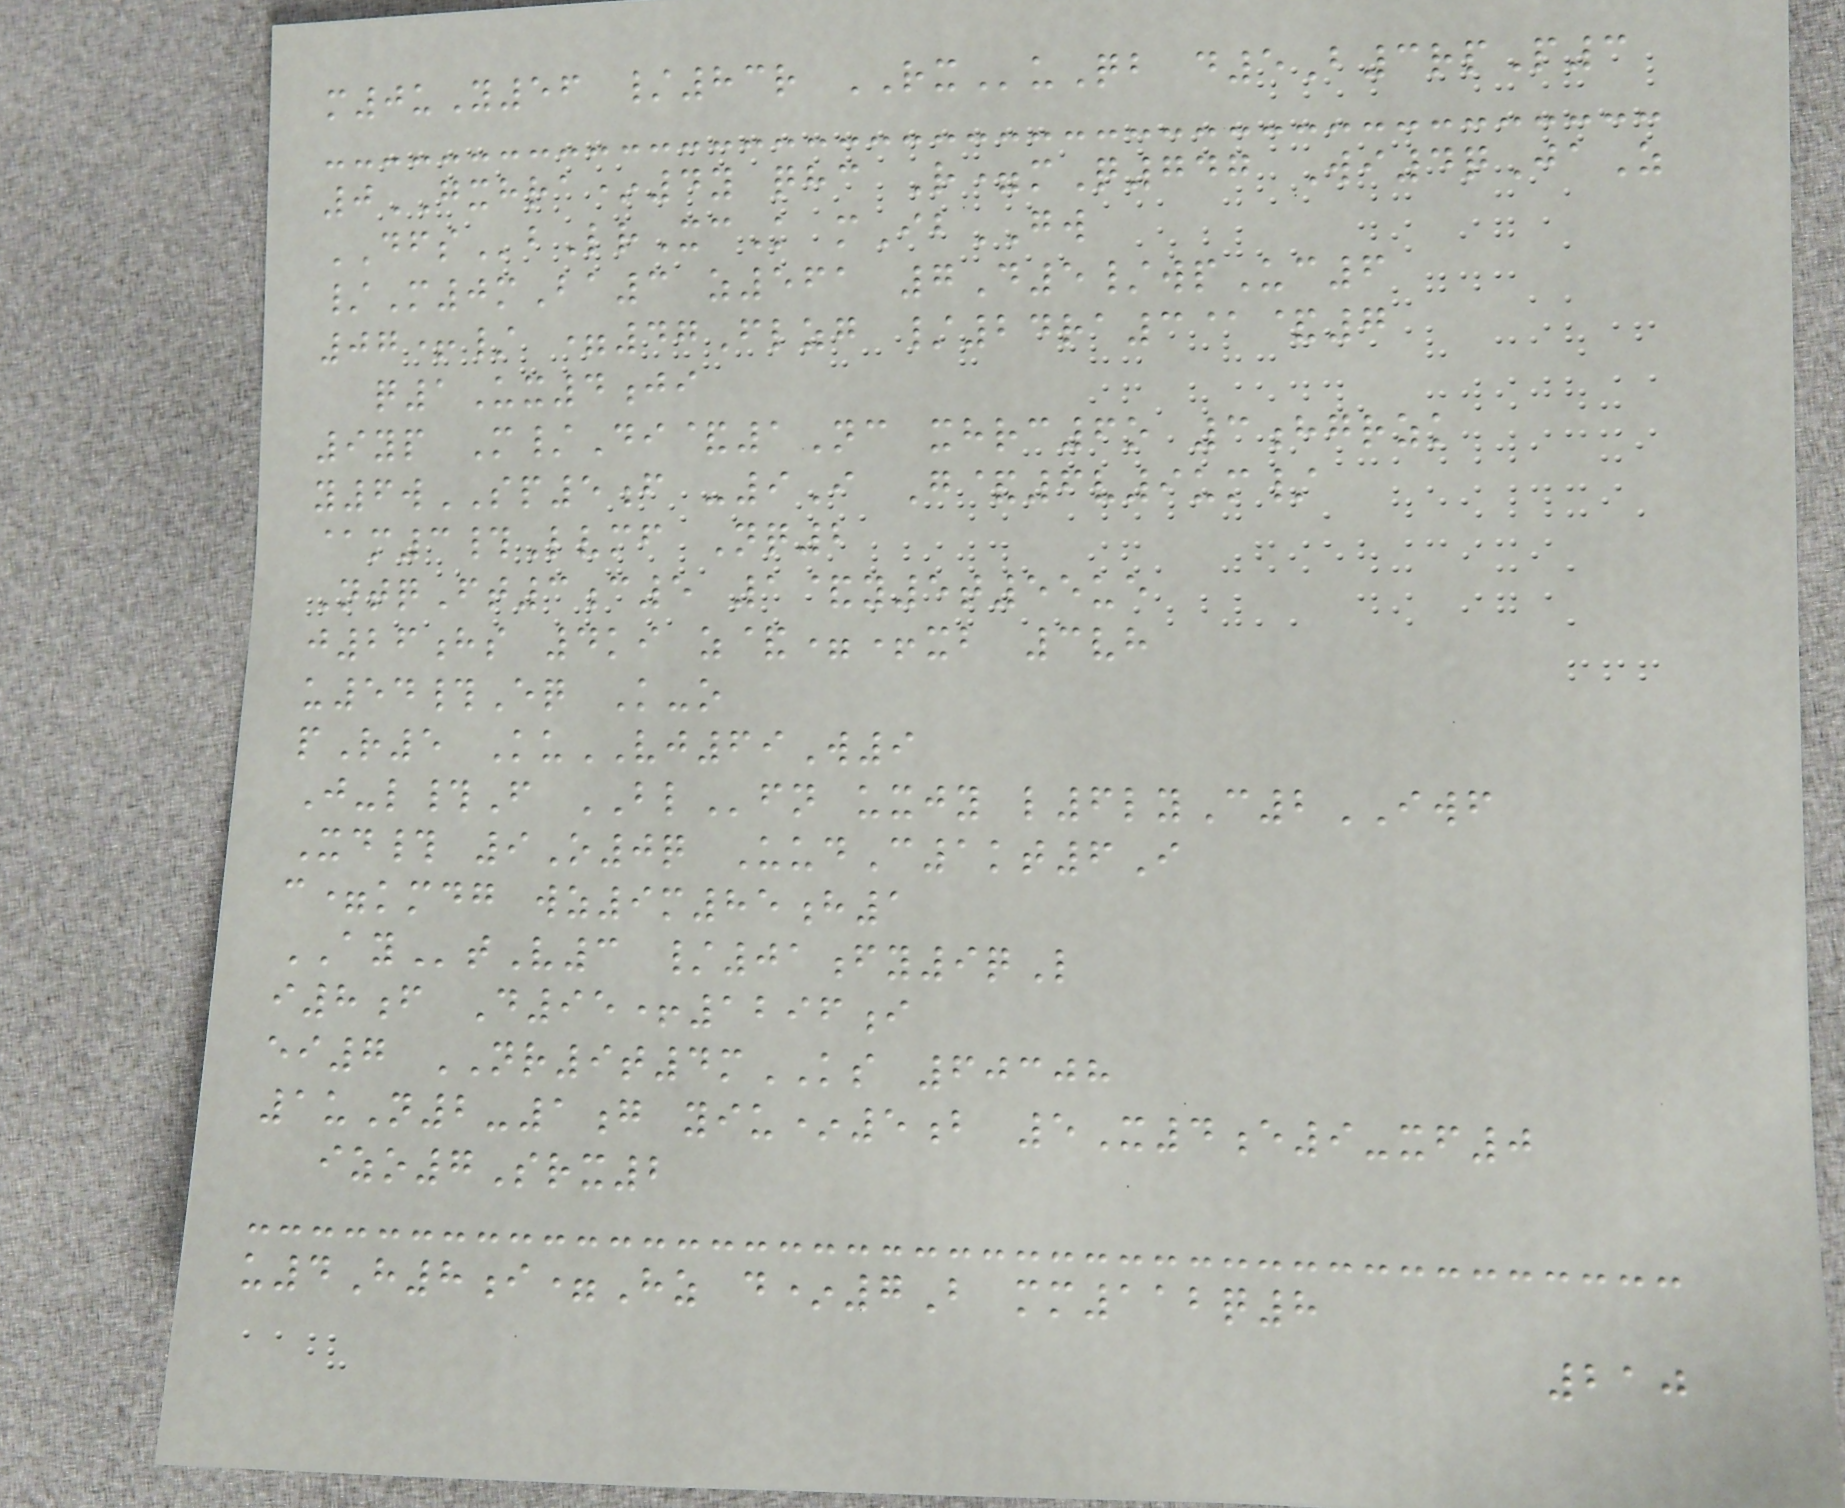m0uY56 /83r RXuQb d5B3rpP3
0GXHRA*4y qhc R=mQ747 Wi4qJaZ
DFSbLrXcK mIbGW
/M0mBa3 z561 7D5/wpUc6
07+/ =47Flzg /24ra3@&7
q1Ux4ji
9yp M/Di&1Nc xhrc6o 3hgrzk
y6wSP5f -9I G&6v9um/
@m3#Lvmf Nq2
NtqFt3c5 1&y5t55ue
j26hs 4ki z&=+xb 3vh
u54#Eq K-o
pR5 KuVJ69W9
J-l#F BLfn uxjy l6lyC2IWF
Xd# 9O0q UudC1kt6I
c=kmdg wz9m85h1
AYtV3 /01fy9qL
i8f D95+1296i
ei7 NR9t4mKS 60308
1uN2-1g yiu*5b 5X4e9-xf0
izo7Srx2
u4H8i=Hz d*7B mm112q8
210
